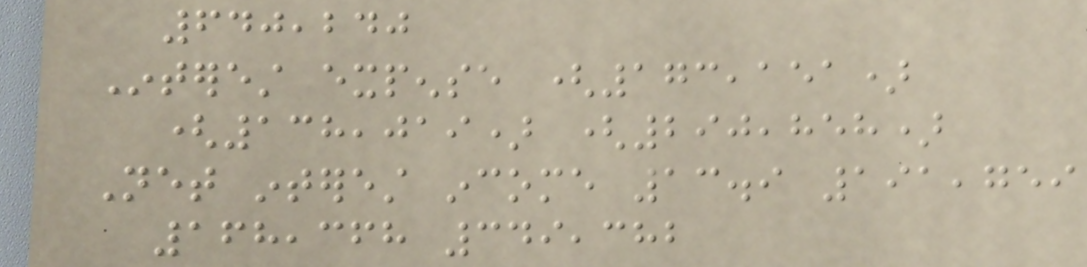640,240
Interest expense (173,151)
(138,019) (290,858)
Net interest income 13.9 191,759
168,368 349,382
